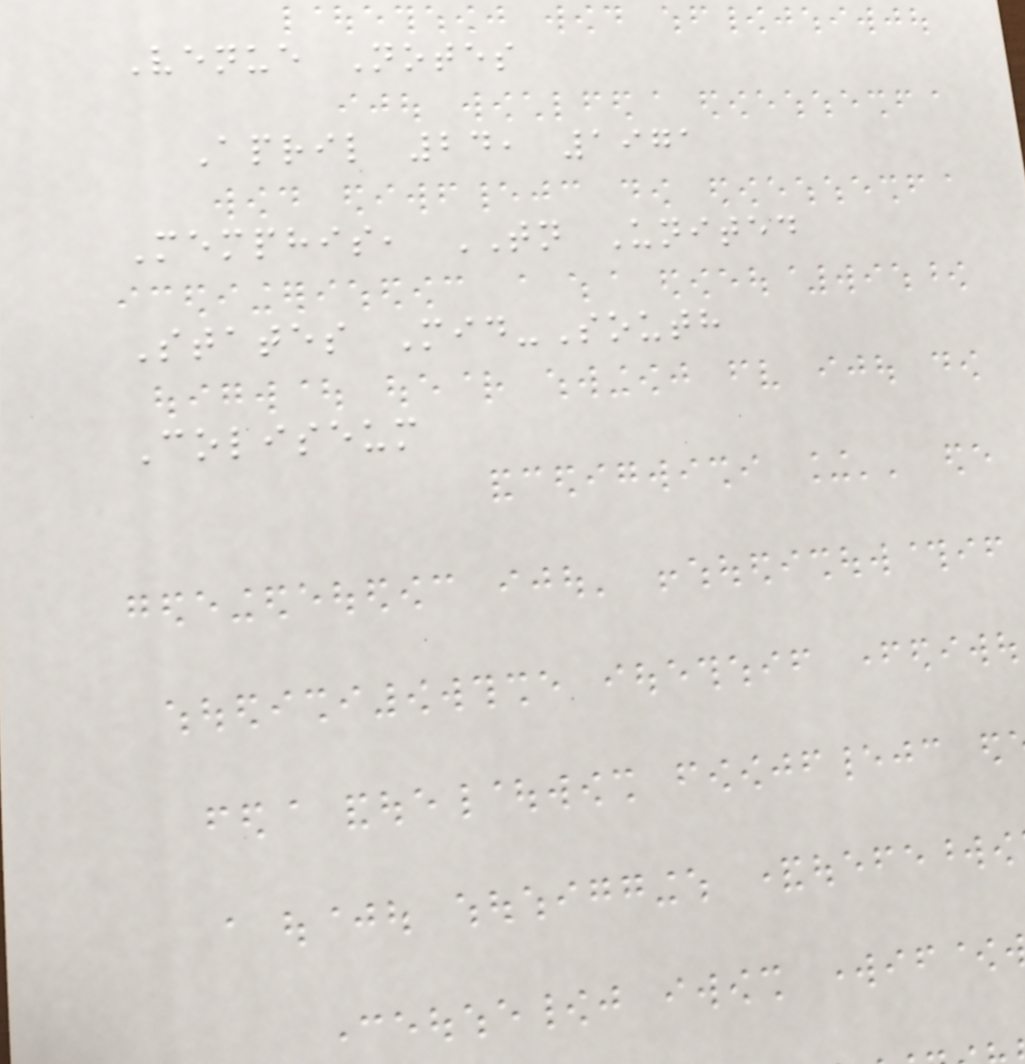Venue Notes
April 24, 1971
Memphis, TN United
States Mid-South
Coliseum
